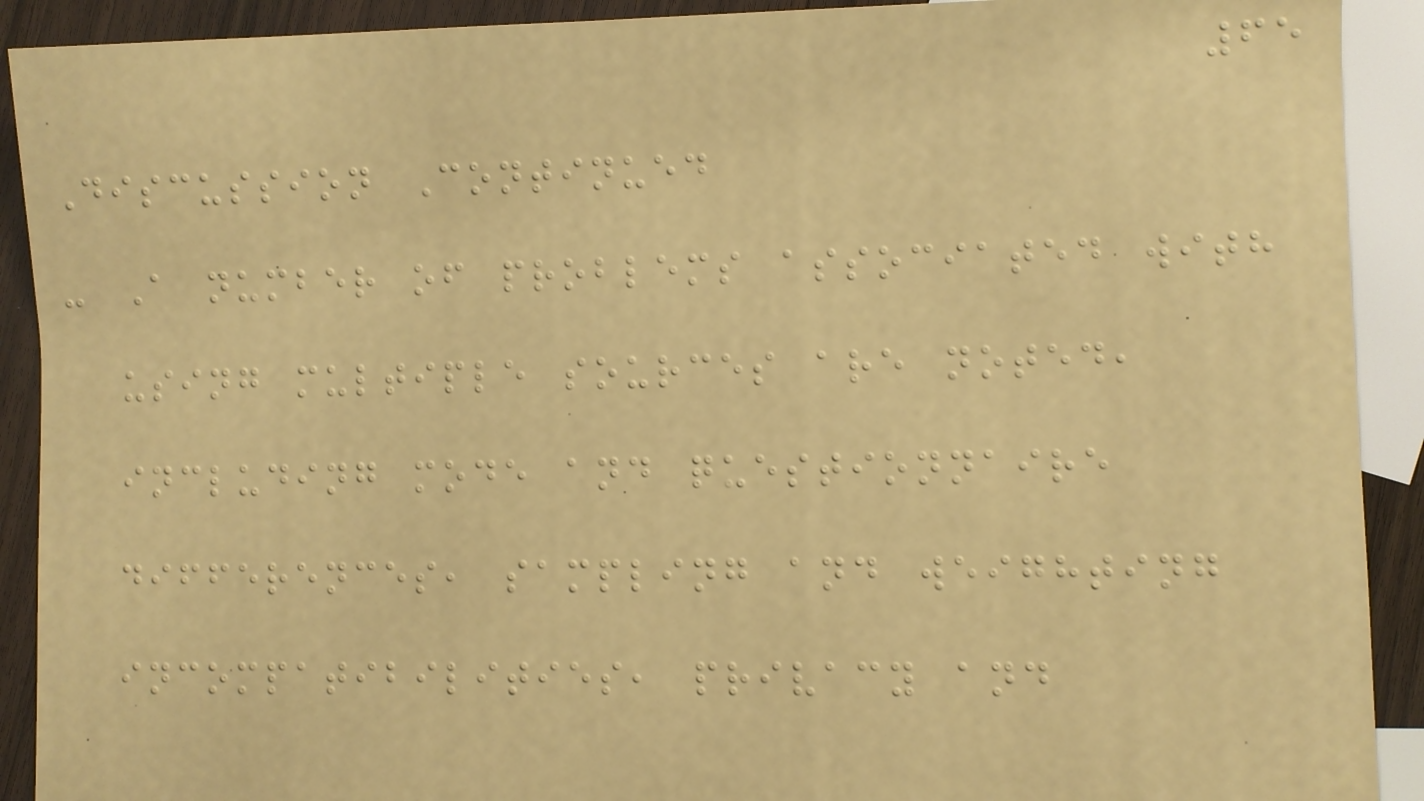65
Discussion Continued
- A number of problems associated with
using multiple sources are noted,
including mode and questionnaire
differences, sampling and weighting
incompatibilities, privacy and
